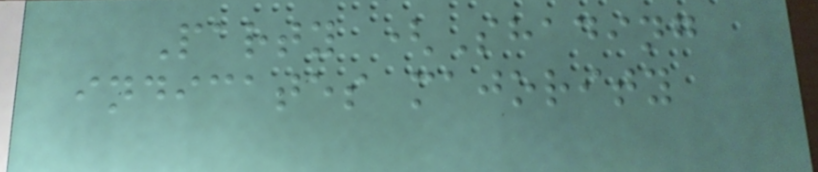Party (Shading
indicates majority
